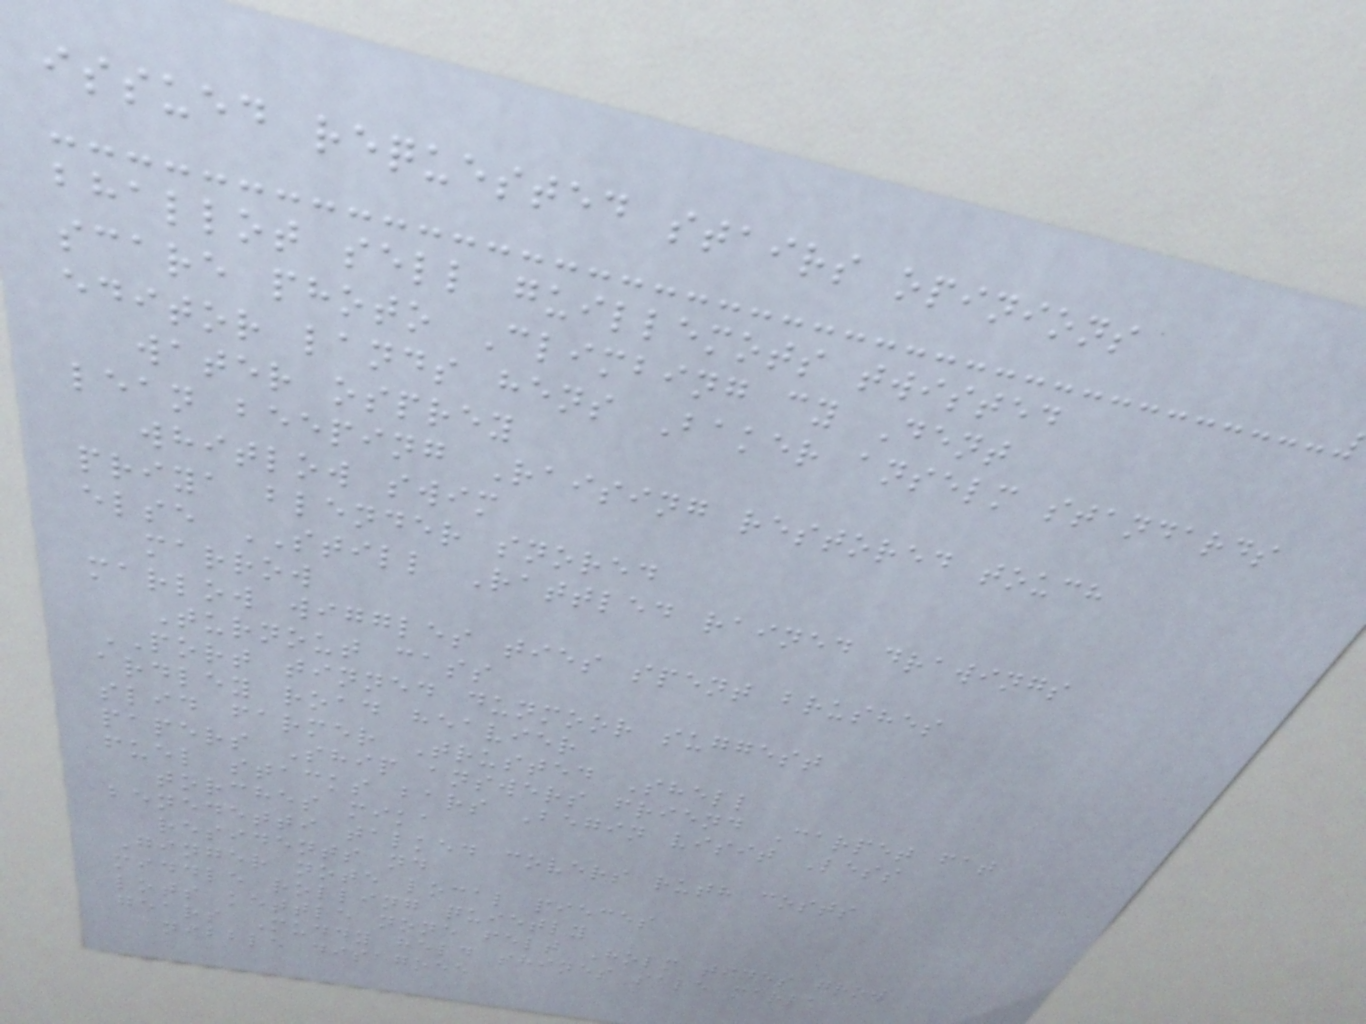issued requested stairs opinions
bhallot sell guillemots twisted
scare photo Climbing cy Dent
editor lands hens Baker anselm standards
water osprey
lean beeping Raising restored touch
whitlow swim
priya blender snored
else STILL Rattled rained drawings
marrow
marlow wiggles ties spent brushes
Turnout cass
PORT tinned dunmoor suggest
ardley road heavier
slid farmer Trusted Shell
papers Ship answers friend Carpet fat
fuel stacks bars Begin visit Less
torches mika
benedetti talked covers ruth costs
residents nd
Ginger note local pieces
middle rolling quietly
lots kettle none felt Holm tides grow
gears Muddy held shines sale marla
nibble disagree
